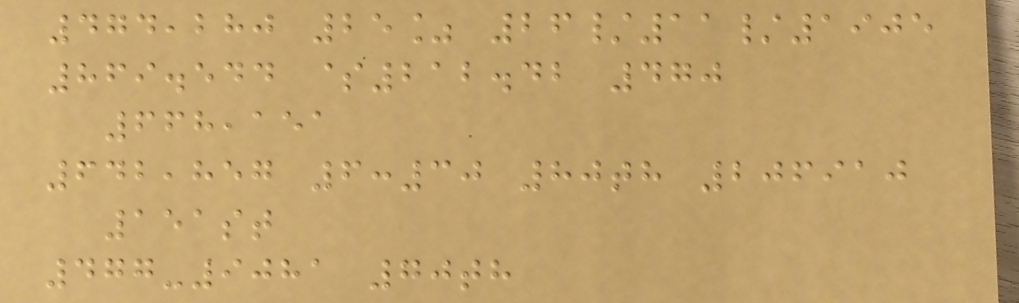474,280 25% 26/11/1905
869.544 $212.42 470
668,151
642,857 6:30 80th 206910
151st
477-9081 70th
